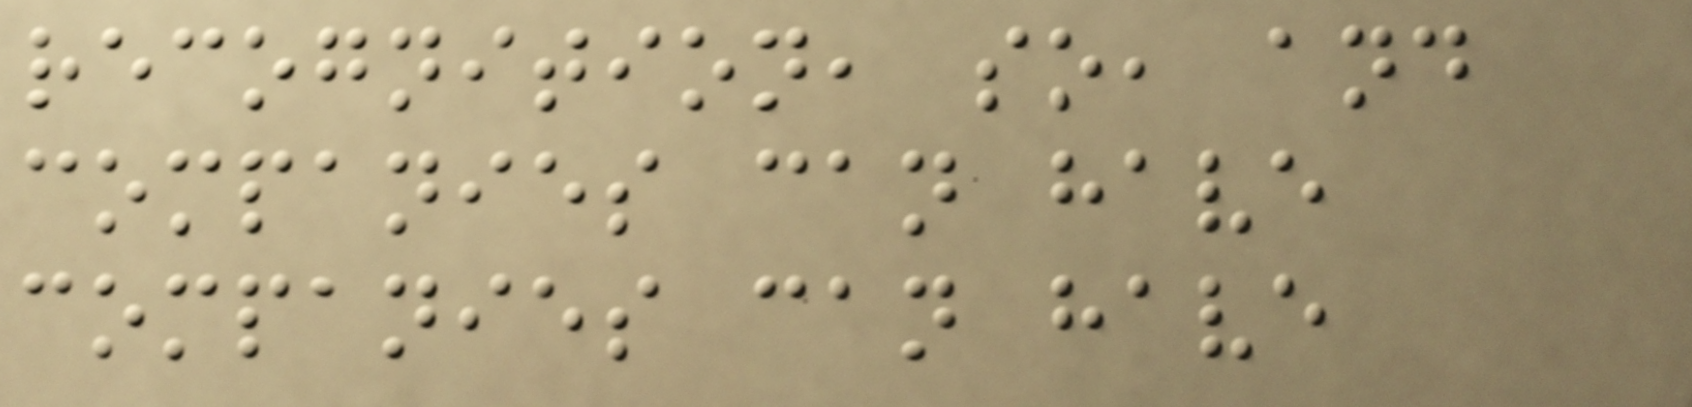recognition, so, and
companies can have
companies can have
